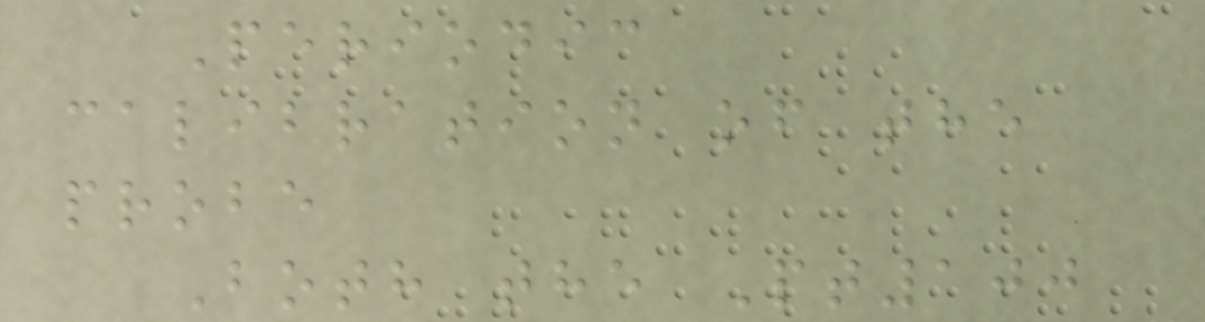Periodic
calibration of the
probe
Both the Pt100
